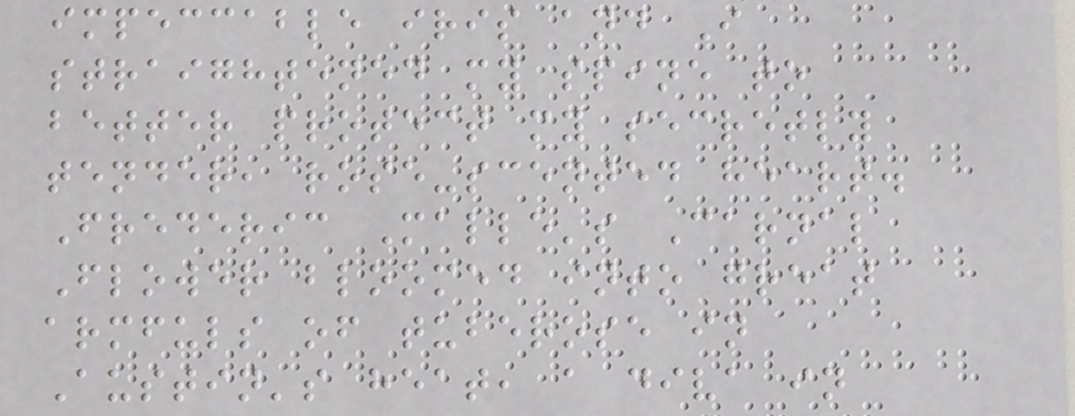impeccable iris and I
straightened my spine to
better protect my secretly
tender, rose-scented heart.
Frederic Malle's Carnal
Flower bloomed into great
armfuls of tuberose in
Austin's heat, a diva in
